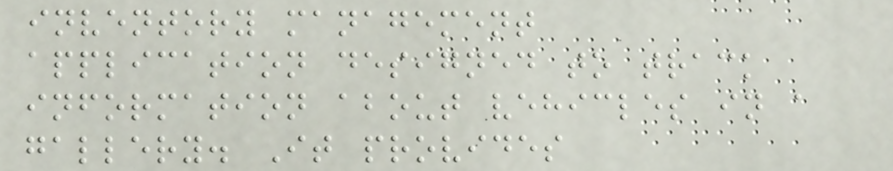inventory management
application designed to track
information about vehicles in a
gallery. It provides
